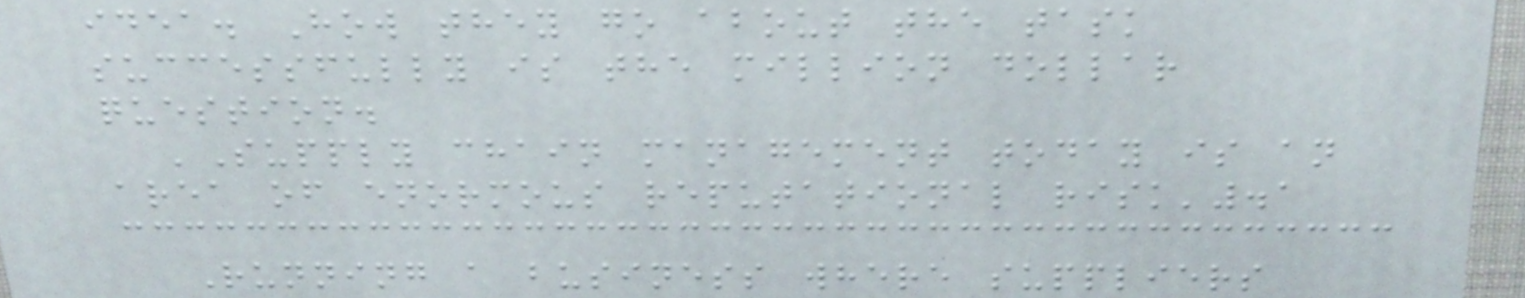idea. How they go about the task
successfully is the million dollar
question.
'Supply chain management today is an
area of enormous reputational risk'.1
Running a business where suppliers
